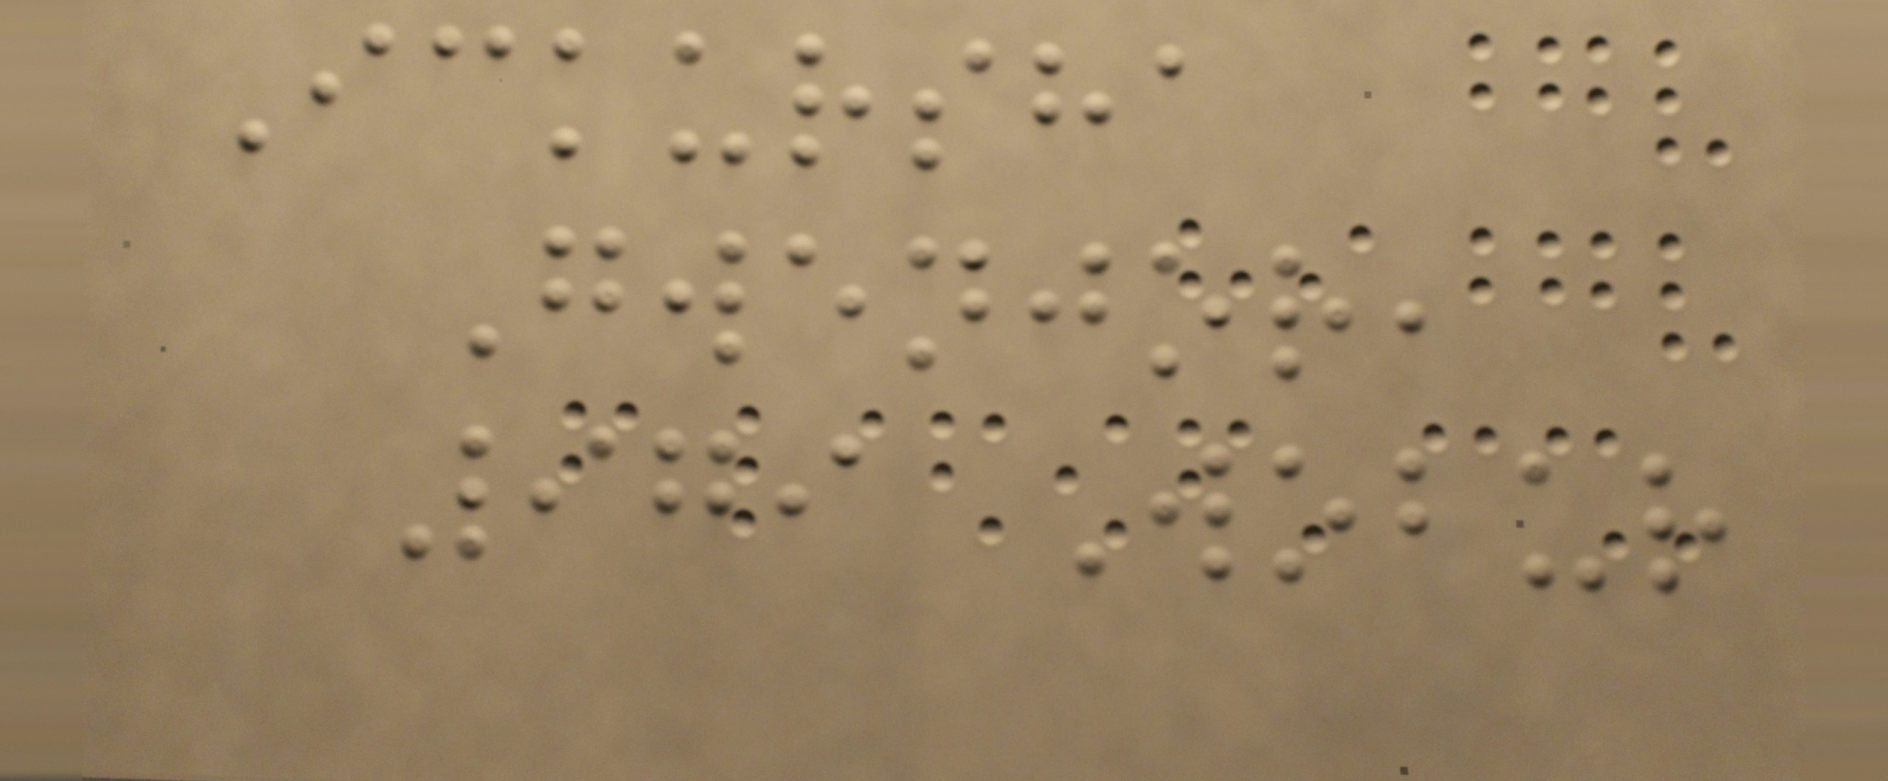Ickursha
Gwenjor,
979 Wobur
